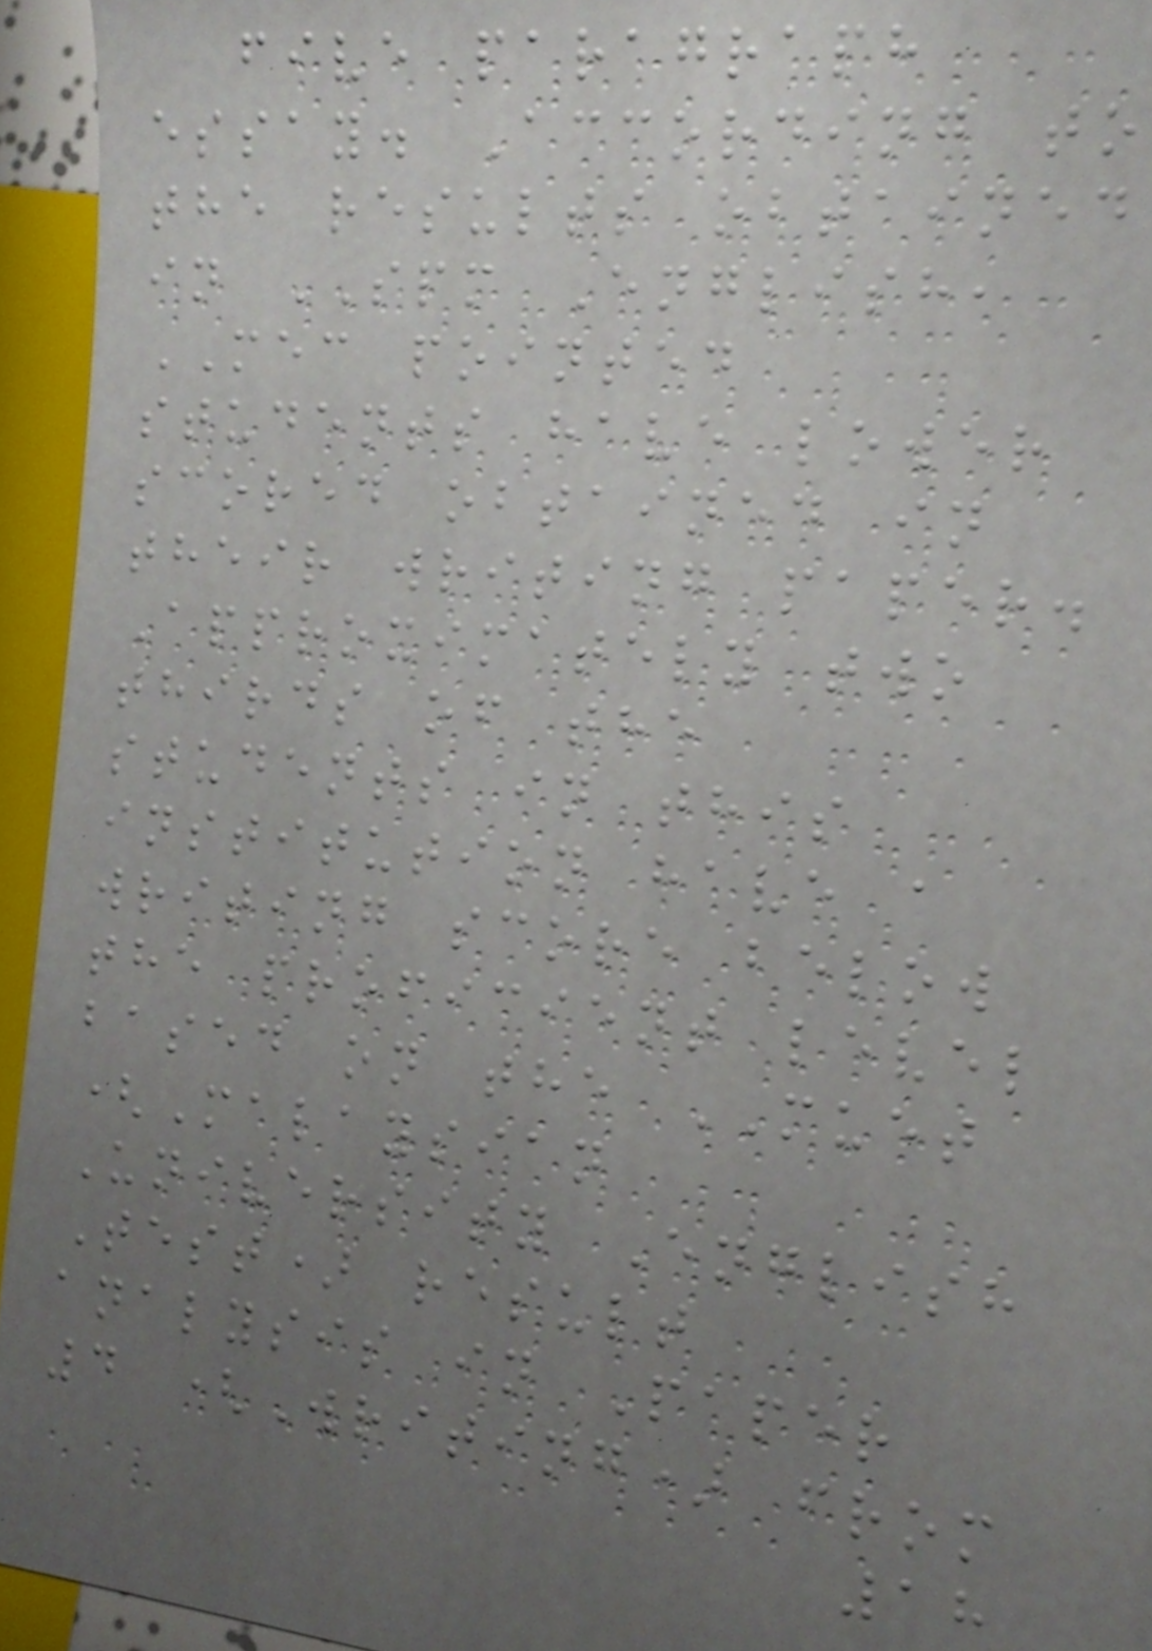five paragraph
essay. According to
the results obtained
in SPM English,
MEC pointed
students have lower
scored obtained in
their writing paper.
Approximately two
thirds of the
students in this
institution have a
writing score below
the proficient level
based on the MUET
(Malaysian
University English
Test) result
analysis in Paper
4 (Writing) from
18
